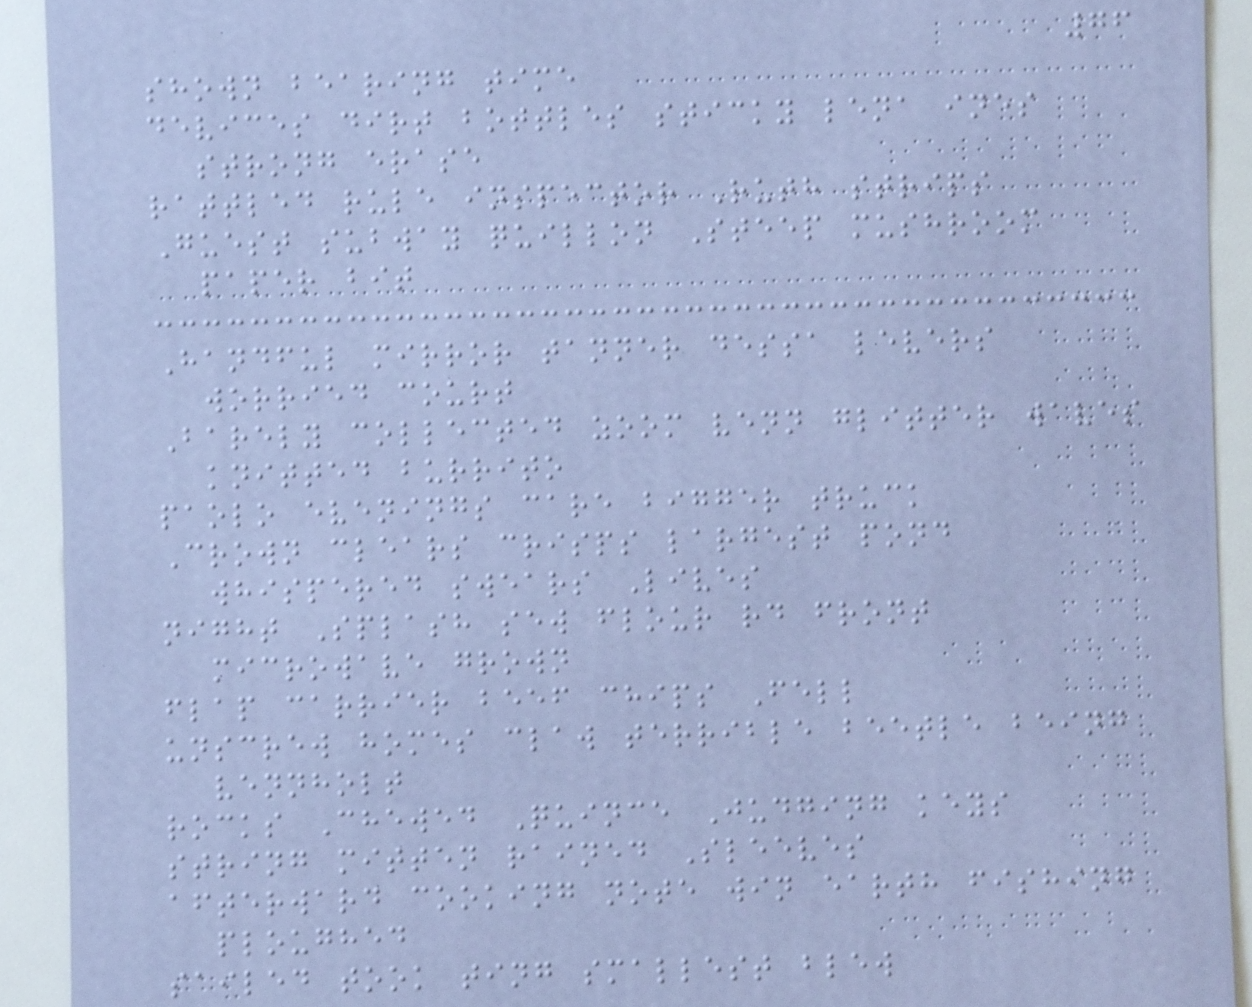76
shown bearing time
devices dirt bottles sticky lena ines
strong erase
rattled rule inspector Ruth strips
Guest subway quillon Steep mushroom
paper bit
Handful mirror tanner dessa levers
worried court
Barely collected zoom venn glitter waves
knitted burrito
paolo evenings care bigger truck
Crown clears crisps largest pond
whispered swears Lives
night Splash sew flour rd front
microwave grown
flap carrier beef chips Fell
unscrew homes claw terrible beetle being
vennholt
rocks Chewed Quince Judging keys
string mitten rained Sleeves
afterward cooking note win earth fishing
ploughed
sailed took ting smallest blew
